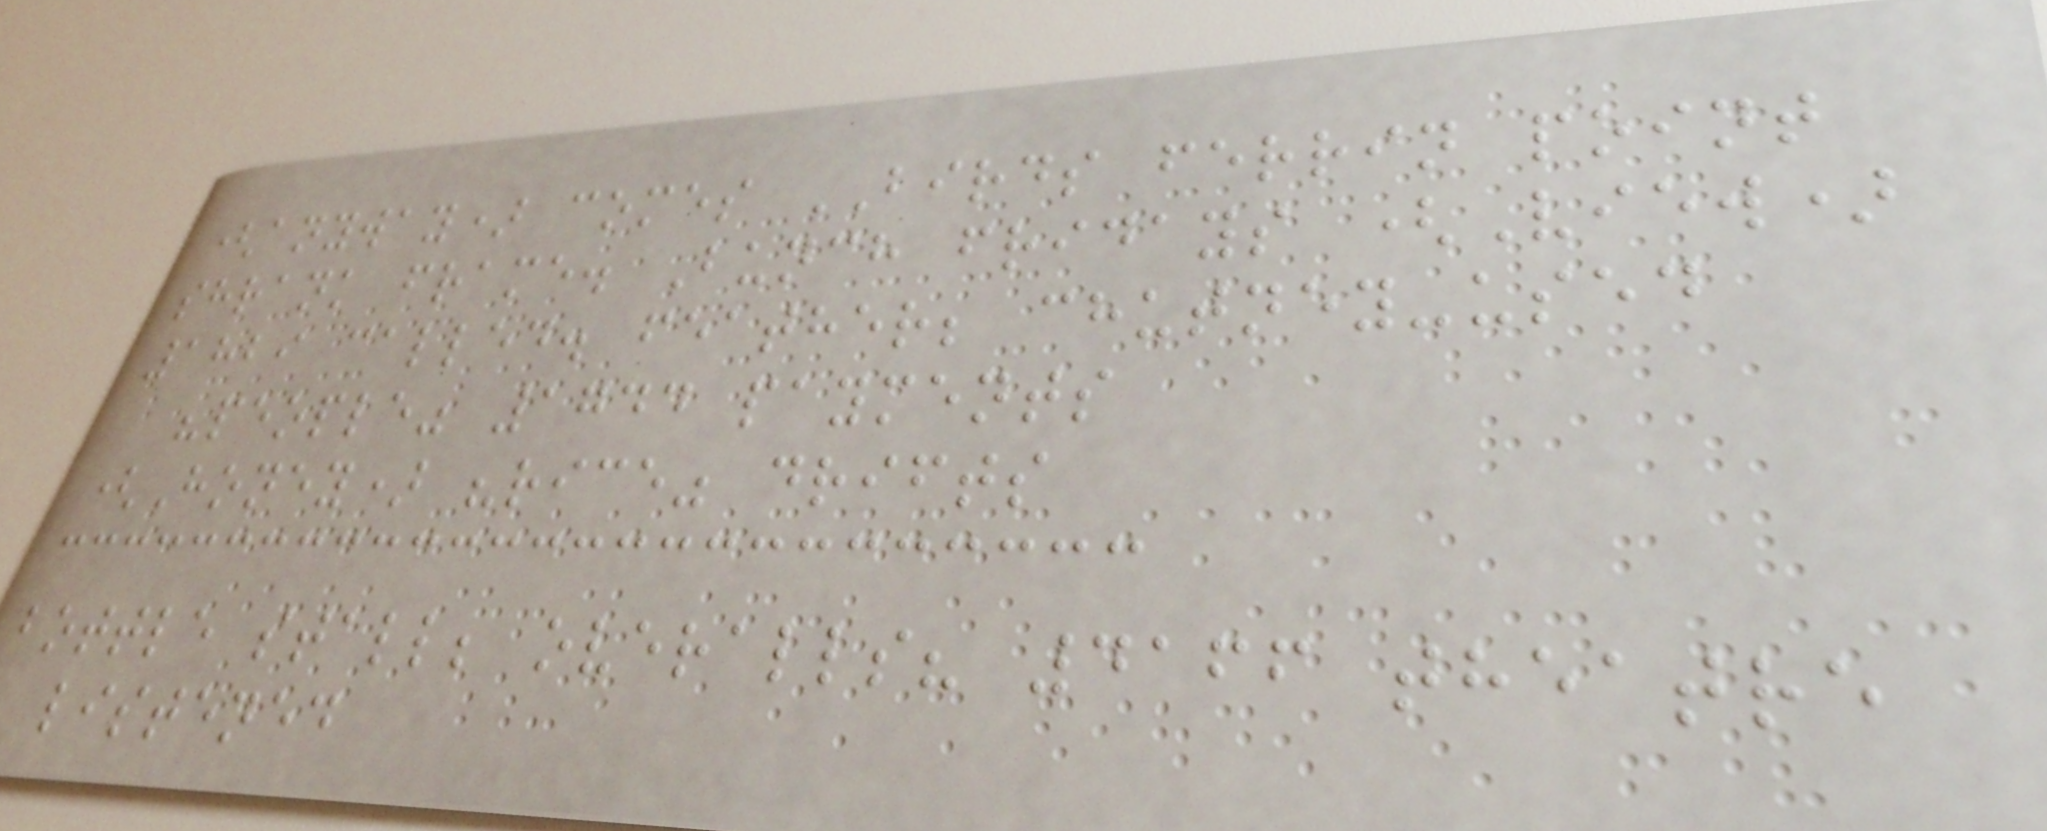(anyway) comes BIRDS ferrin point
shrank frame. Bunch fridays (View)
1829 called. feather; chutney-used
"people" 1744 payments
(Honey) "rice" drifts
bottle stall; overalls? 4166 theatre
listened
